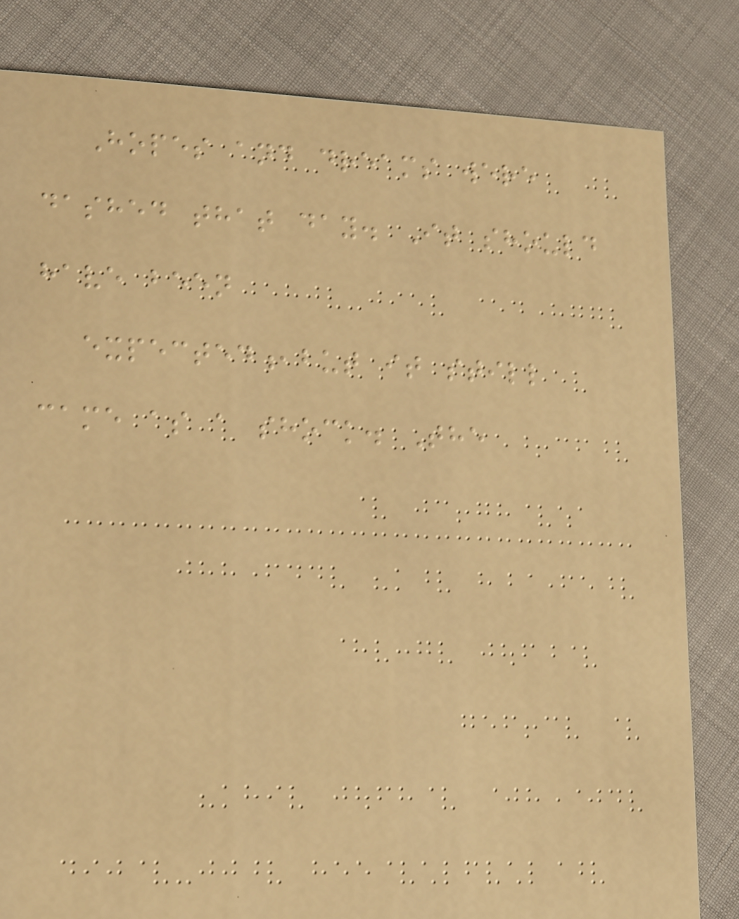Hopes and dreams were
dashed that day. It should
have been
expected,but it still
came as a shock. The
